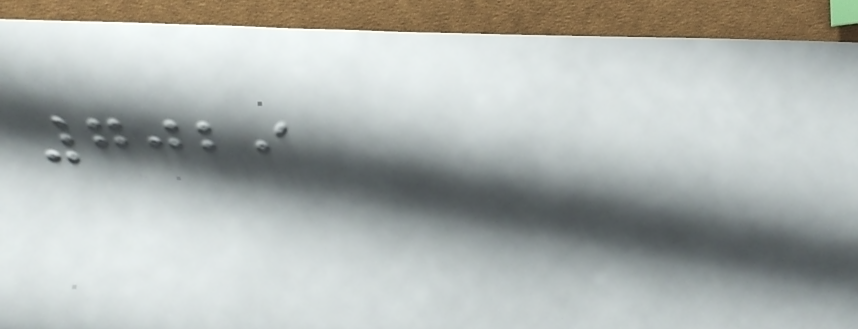7029
